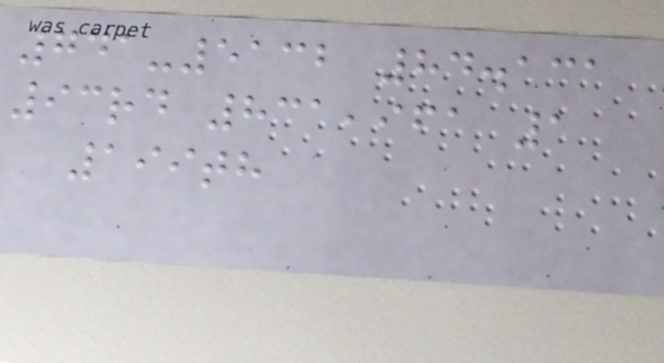741-5132 84.131
93rd 831,961 1
199th
